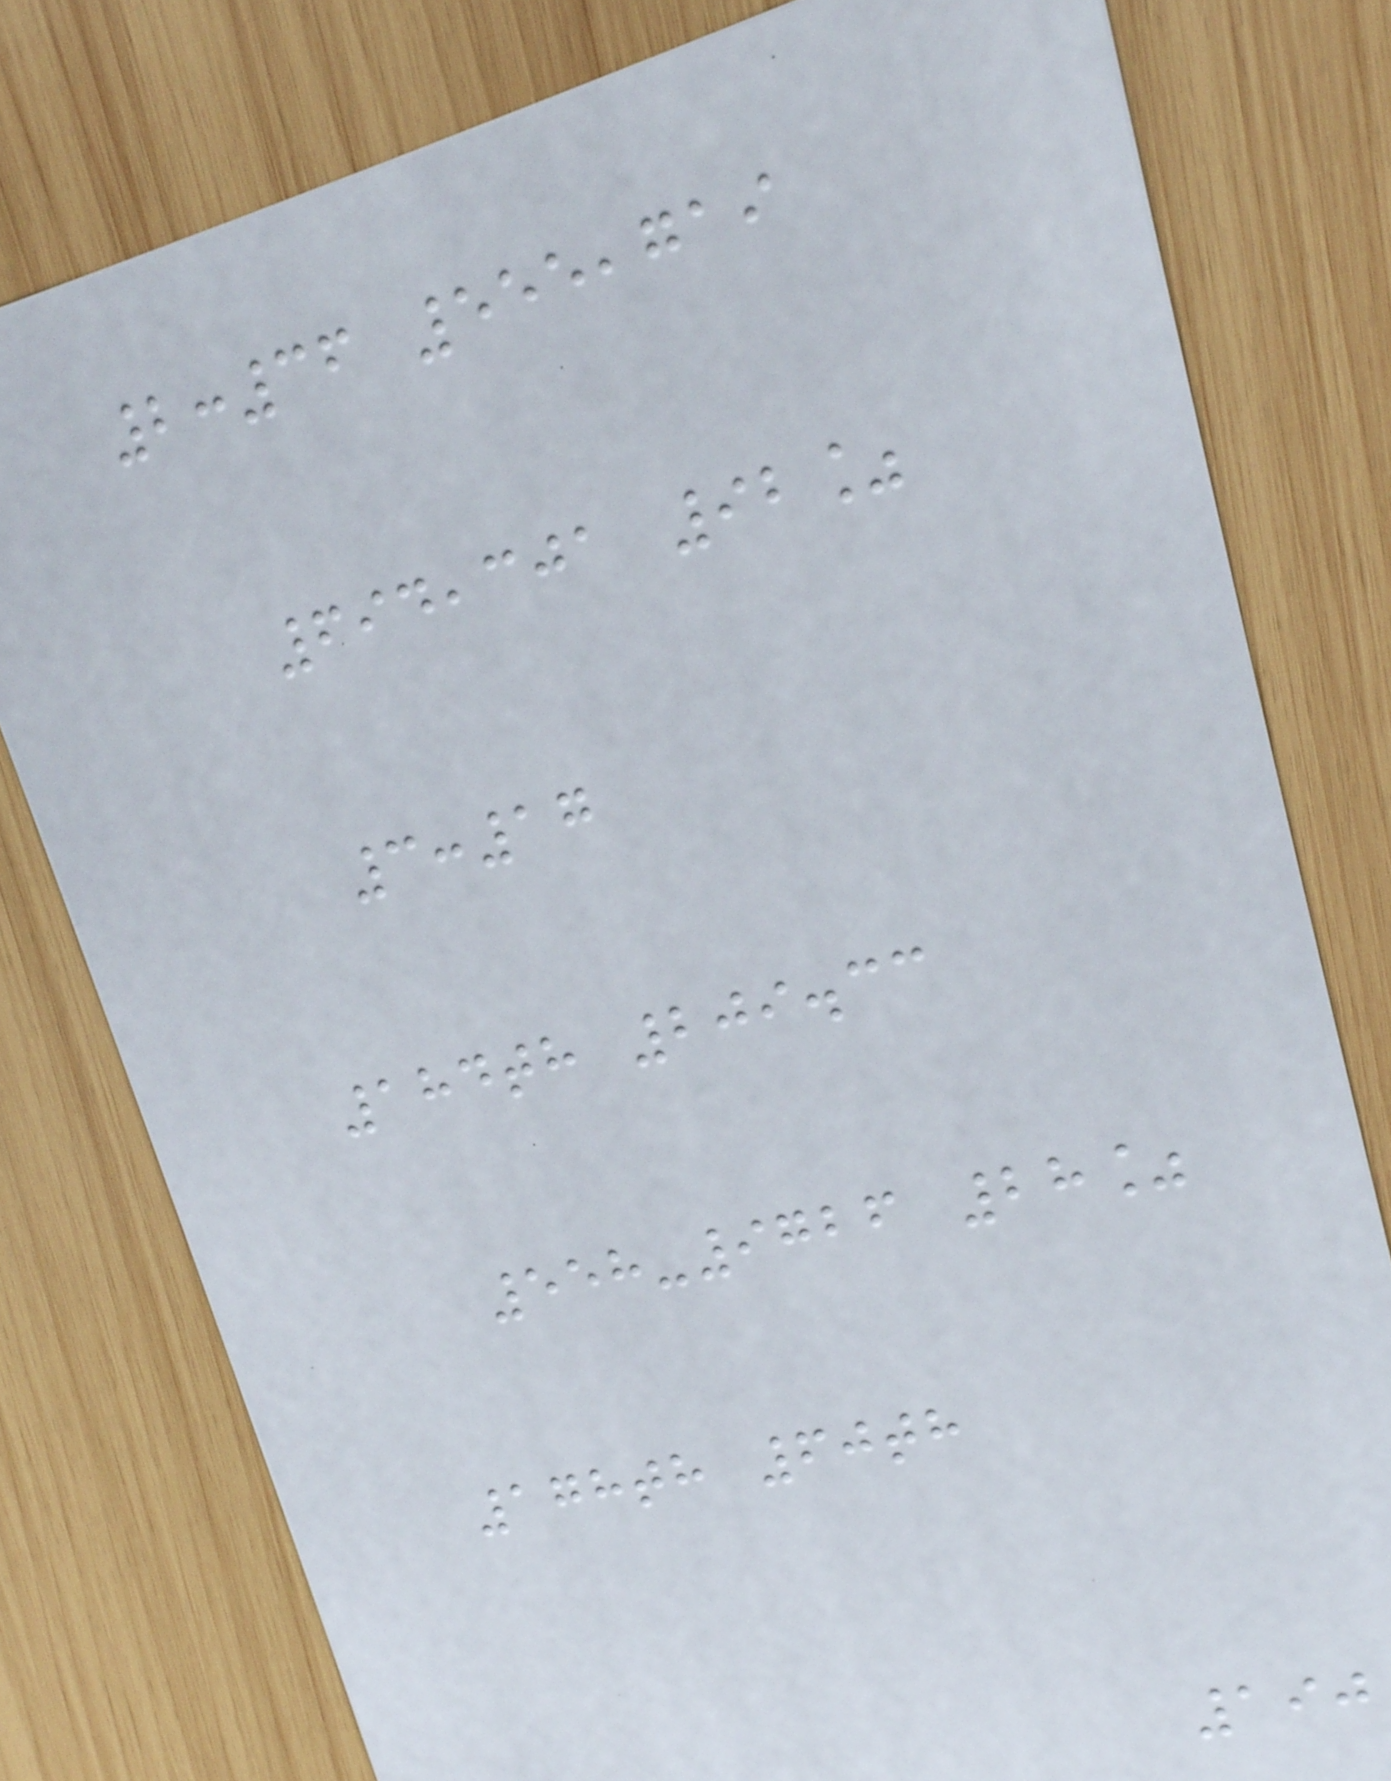2:36 555,719
694,301 92%
3:17
184th 209.33
558-9726 28%
178th 60th
190
